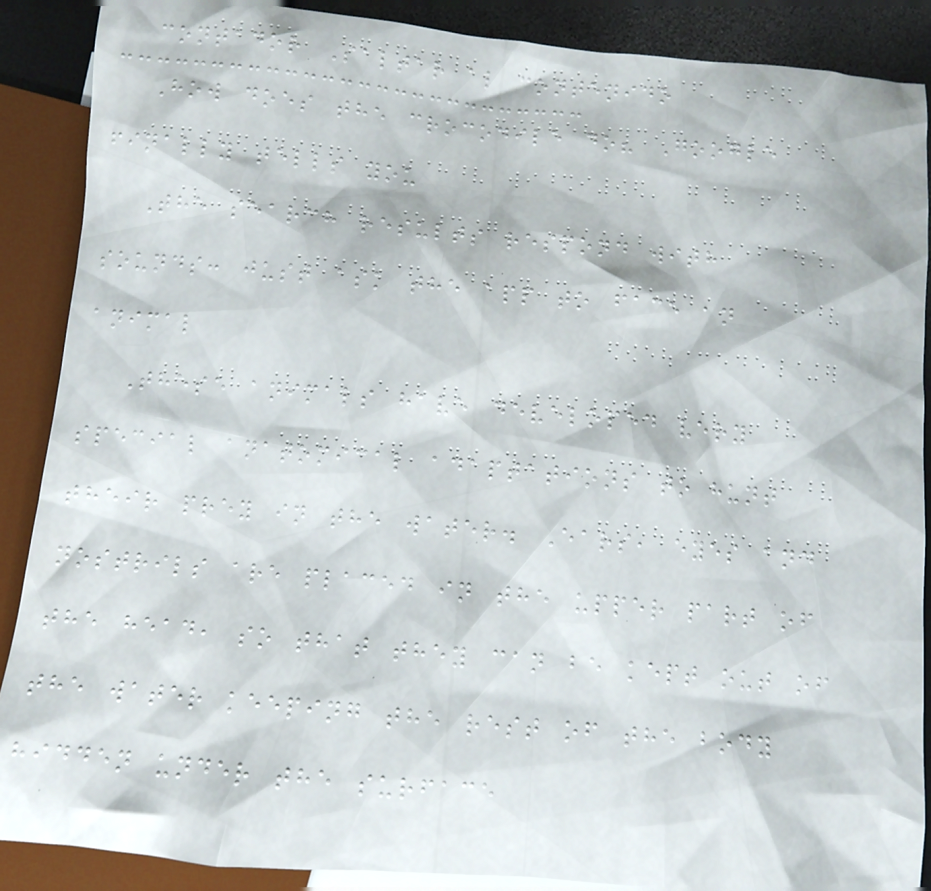contador Saltar al contenido
How does the crocodile do? Google
finally tells you
The search results respond with
sounds: just ask the app to face an
animal
These animals have developed very
special anatomical adaptations to hunt
their prey in the water. Ears, eyes and
nostrils are placed in the upper part of
the head, so that they can be kept out of
the water keeping the rest of the body
hidden under the surface
